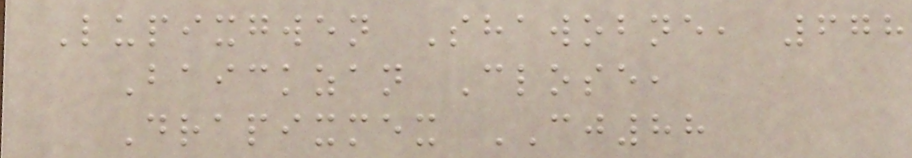Lupixgwen Shawobne, 678
Baickzan Close,
Drapixmex CJ88
